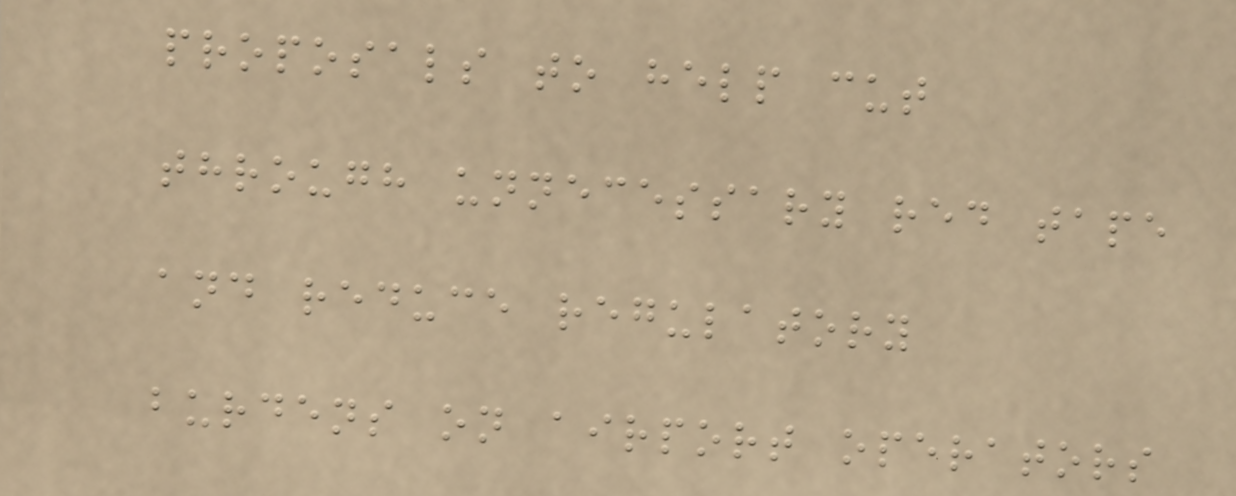proposals to help cut
through unnecessary red tape
and reduce regulatory
burdens on airport operators
